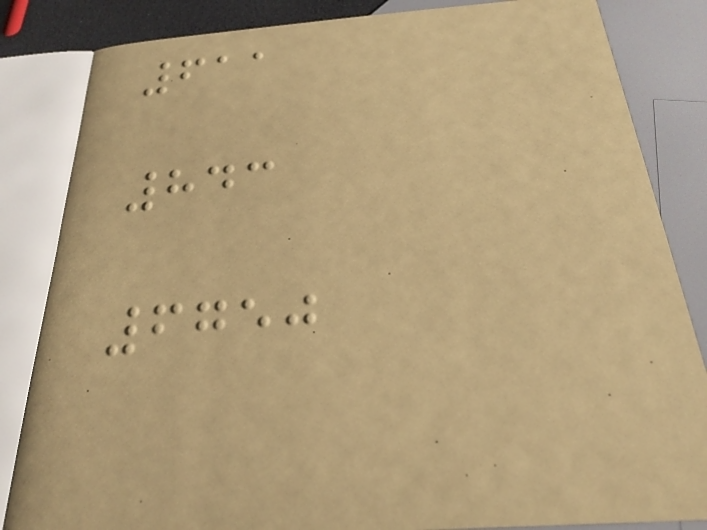611
843
6750
